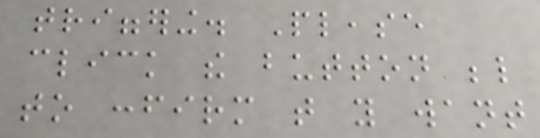triggering. Please
click the button below
to confirm that you want
